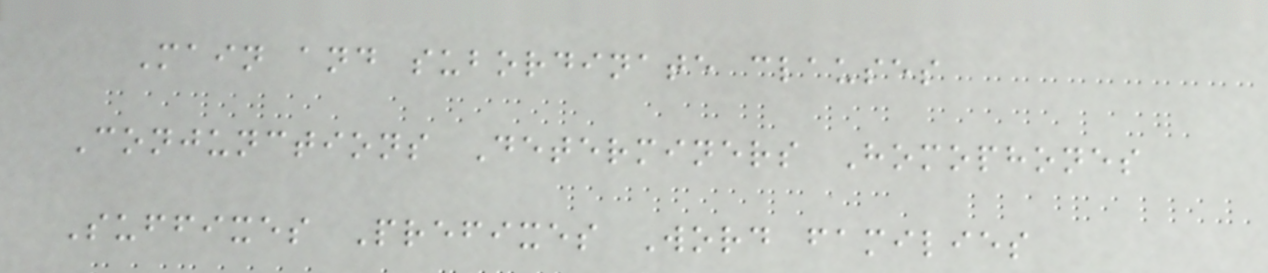Main and subordinate clauses
Conjunctions Determiners Homophones
Suffixes Prefixes Word families
